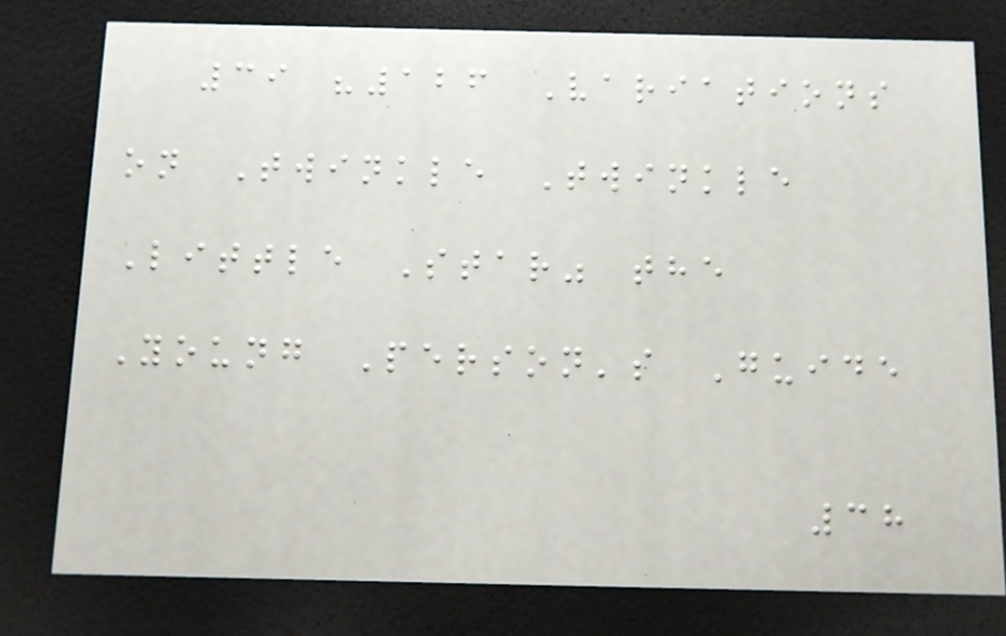39 "126 Variations
on Twinkle Twinkle
Little Star" the
Young Person's Guide
38
